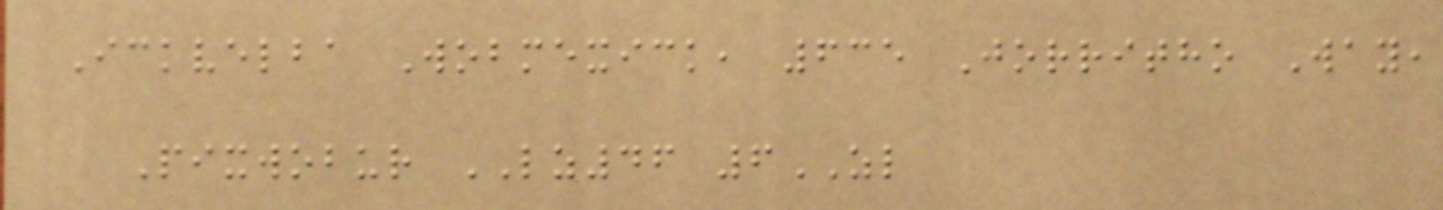Ickvelba Wobmexick, 635 Jorritho Way,
Pixwobur LZ46 6ZL
